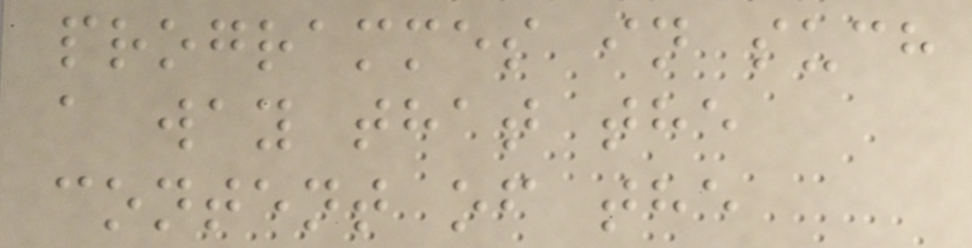programmes in such
a way that the
content of the
